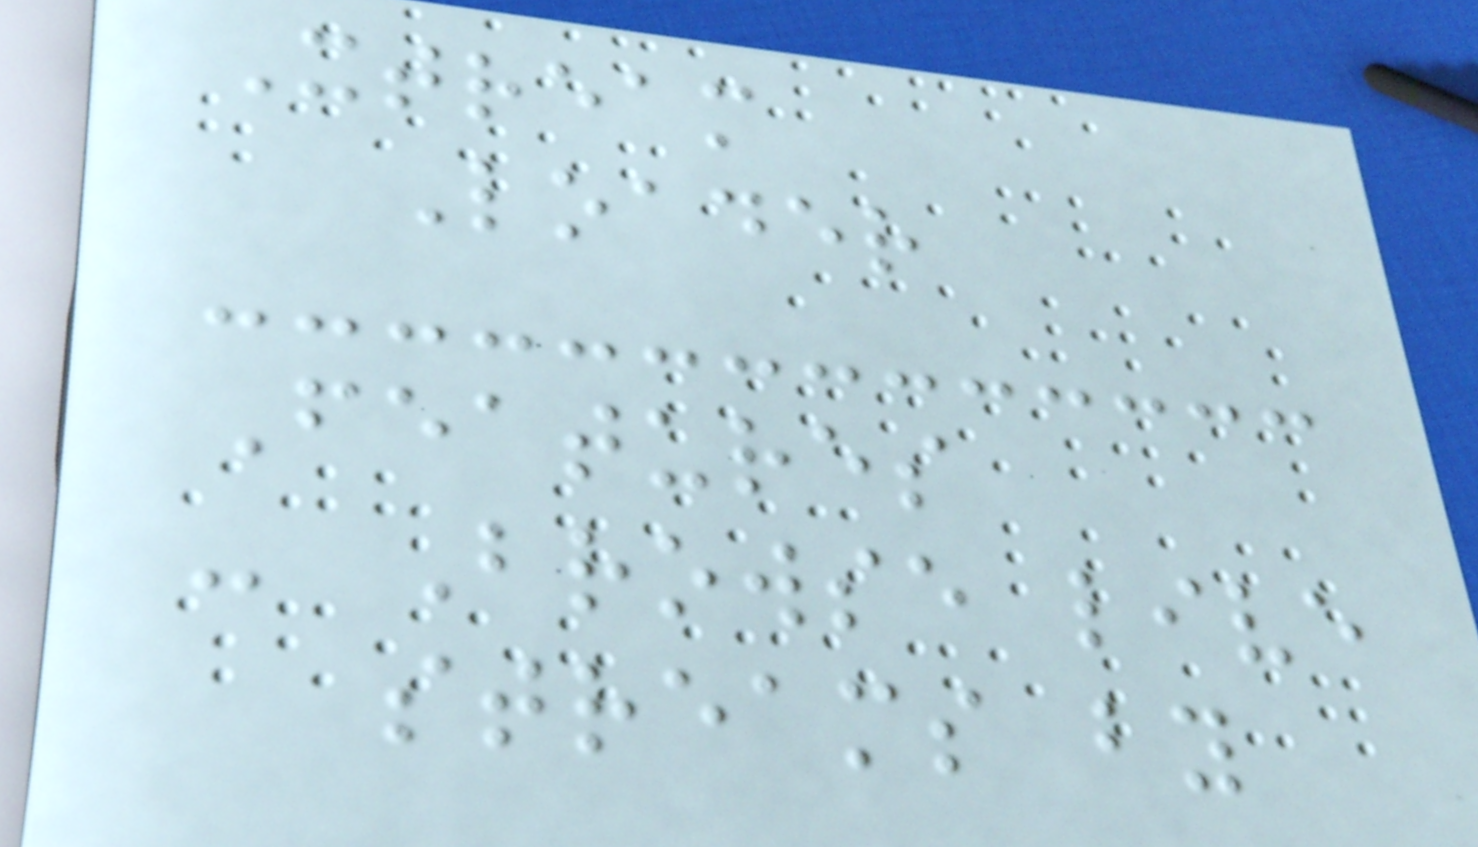Xtream
Loader
Features
- Browse live
streams by
